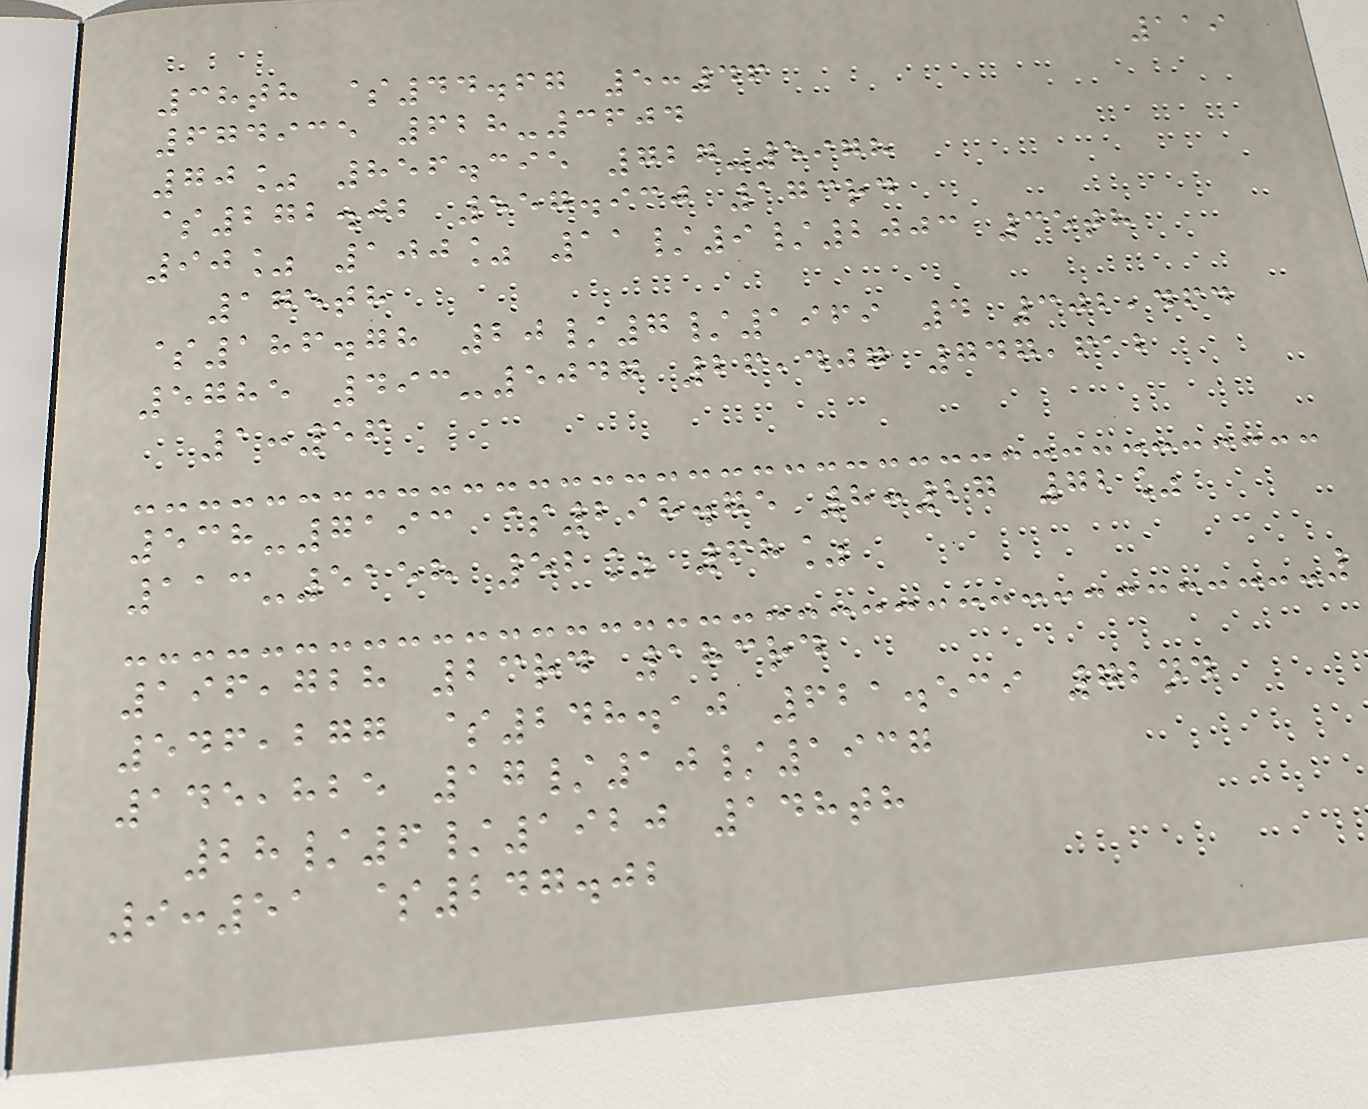119
38th $44.67 5:46
674935 628-3604
70% 856.395 727-5978
$272.02 557.930 173rd
90% 100% 11/9/2003 35th
175th
$186.78 20/7/1969 4 302,464
5785 493-5047 26,407 747,612
1:56
538-7193 $298.75 8:27 72%
113-5158 52% 68%
196,728 23rd 183rd
546,277 $248.10 621.539 72nd
145,825 17/10/1937
28/6/1920 148th
9:51 $247.02
